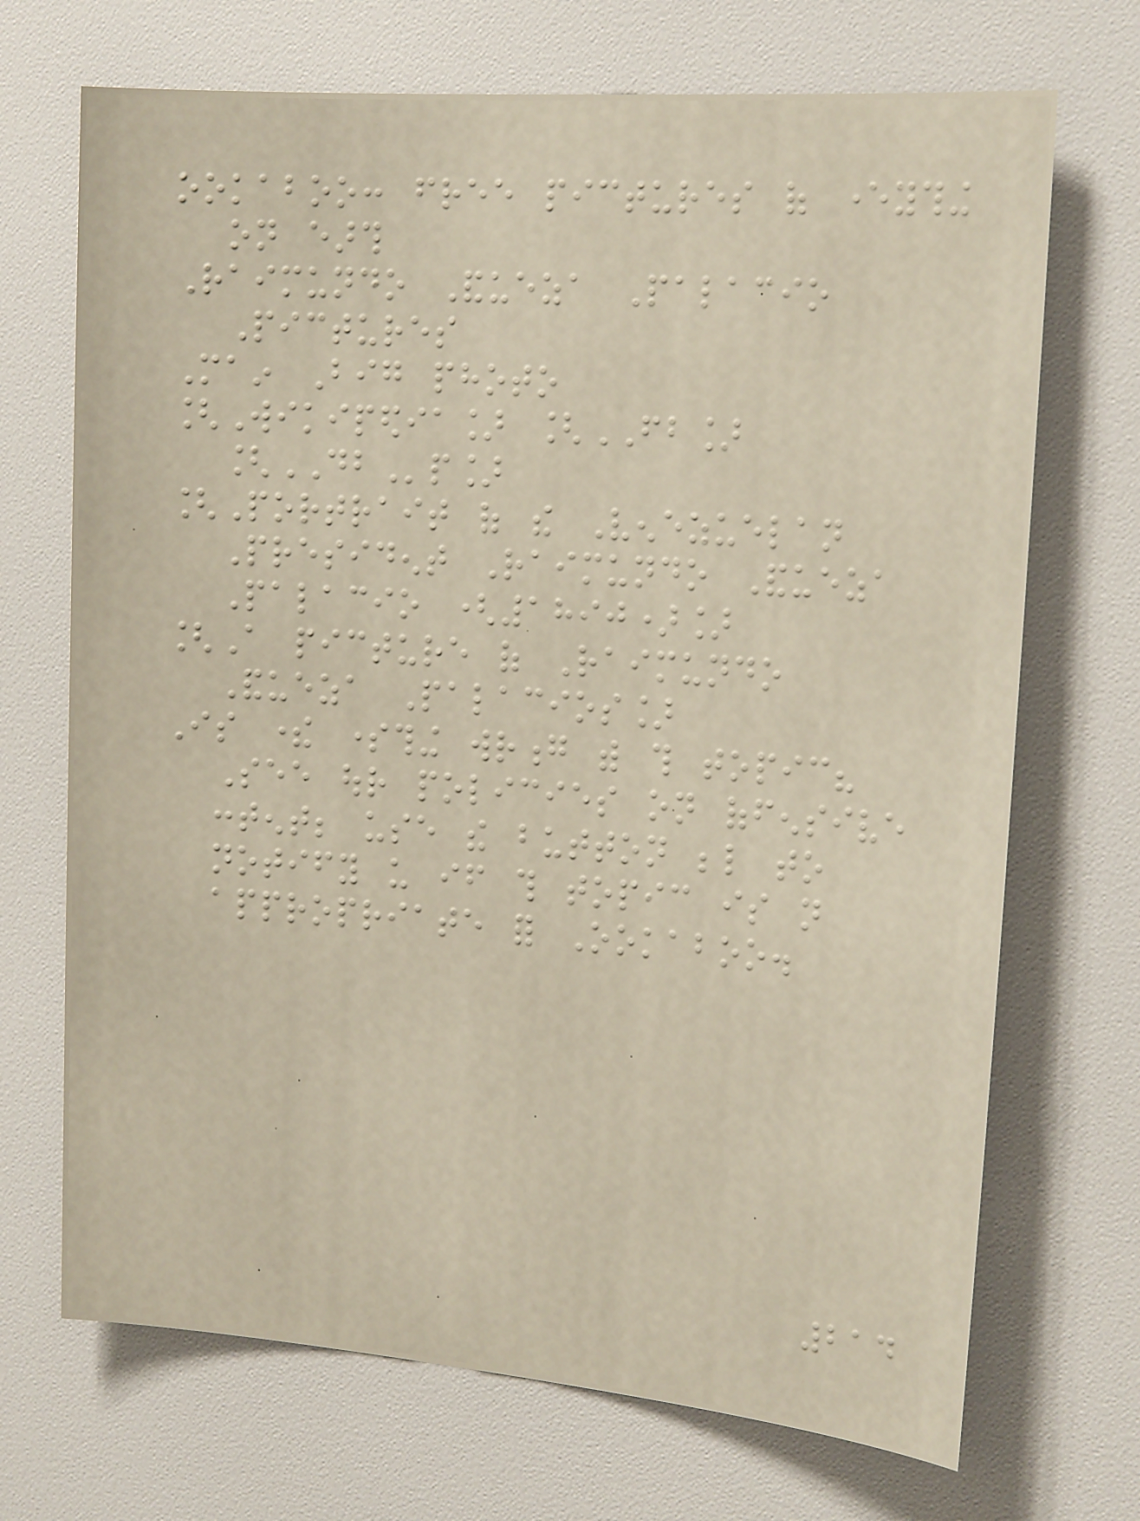ookaboo: free pictures of everything
on earth
Raimundo Andueza Palacio
Pictures
Main Big photo
[Wikipedia] [FB]
[DBp]
[Portrait of the Venezuelan
President Raimundo Andueza
Palacio (1890)]
[A picture of Raimundo
Andueza Palacios]
Is there something wrong with this topic?
See our policies on offensive
content; use the button below to
notify us if this topic is not
appropriate for Ookaboo.
214
